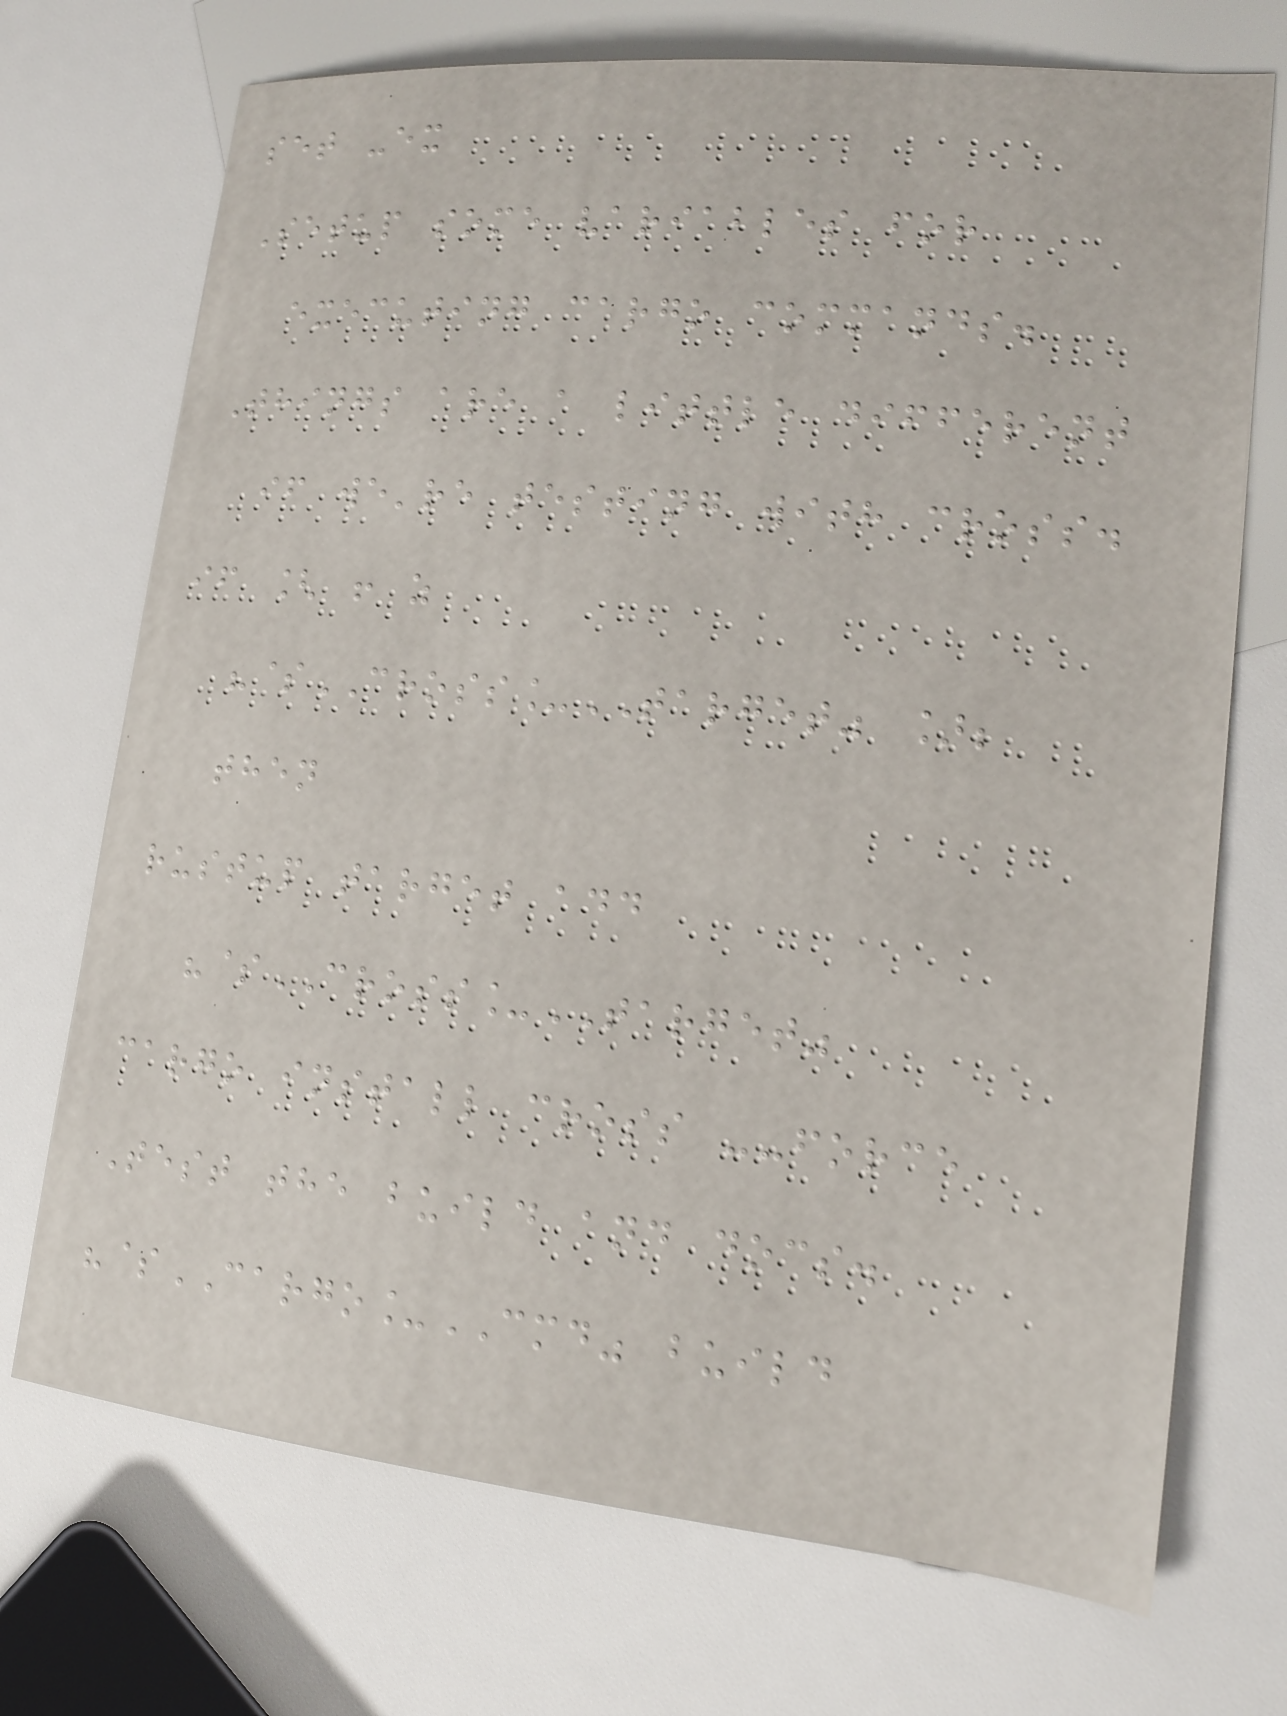set -ex
Setup some variables for
executing cargo commands.
Things are a little different
if we're testing with cross.
if [ ! z
"$CROSS_TARGET" ];
then
rustup target add
"$CROSS_TARGET"
cargo install cross --force
Test the build and docs.
"$CARGO_CMD" build
